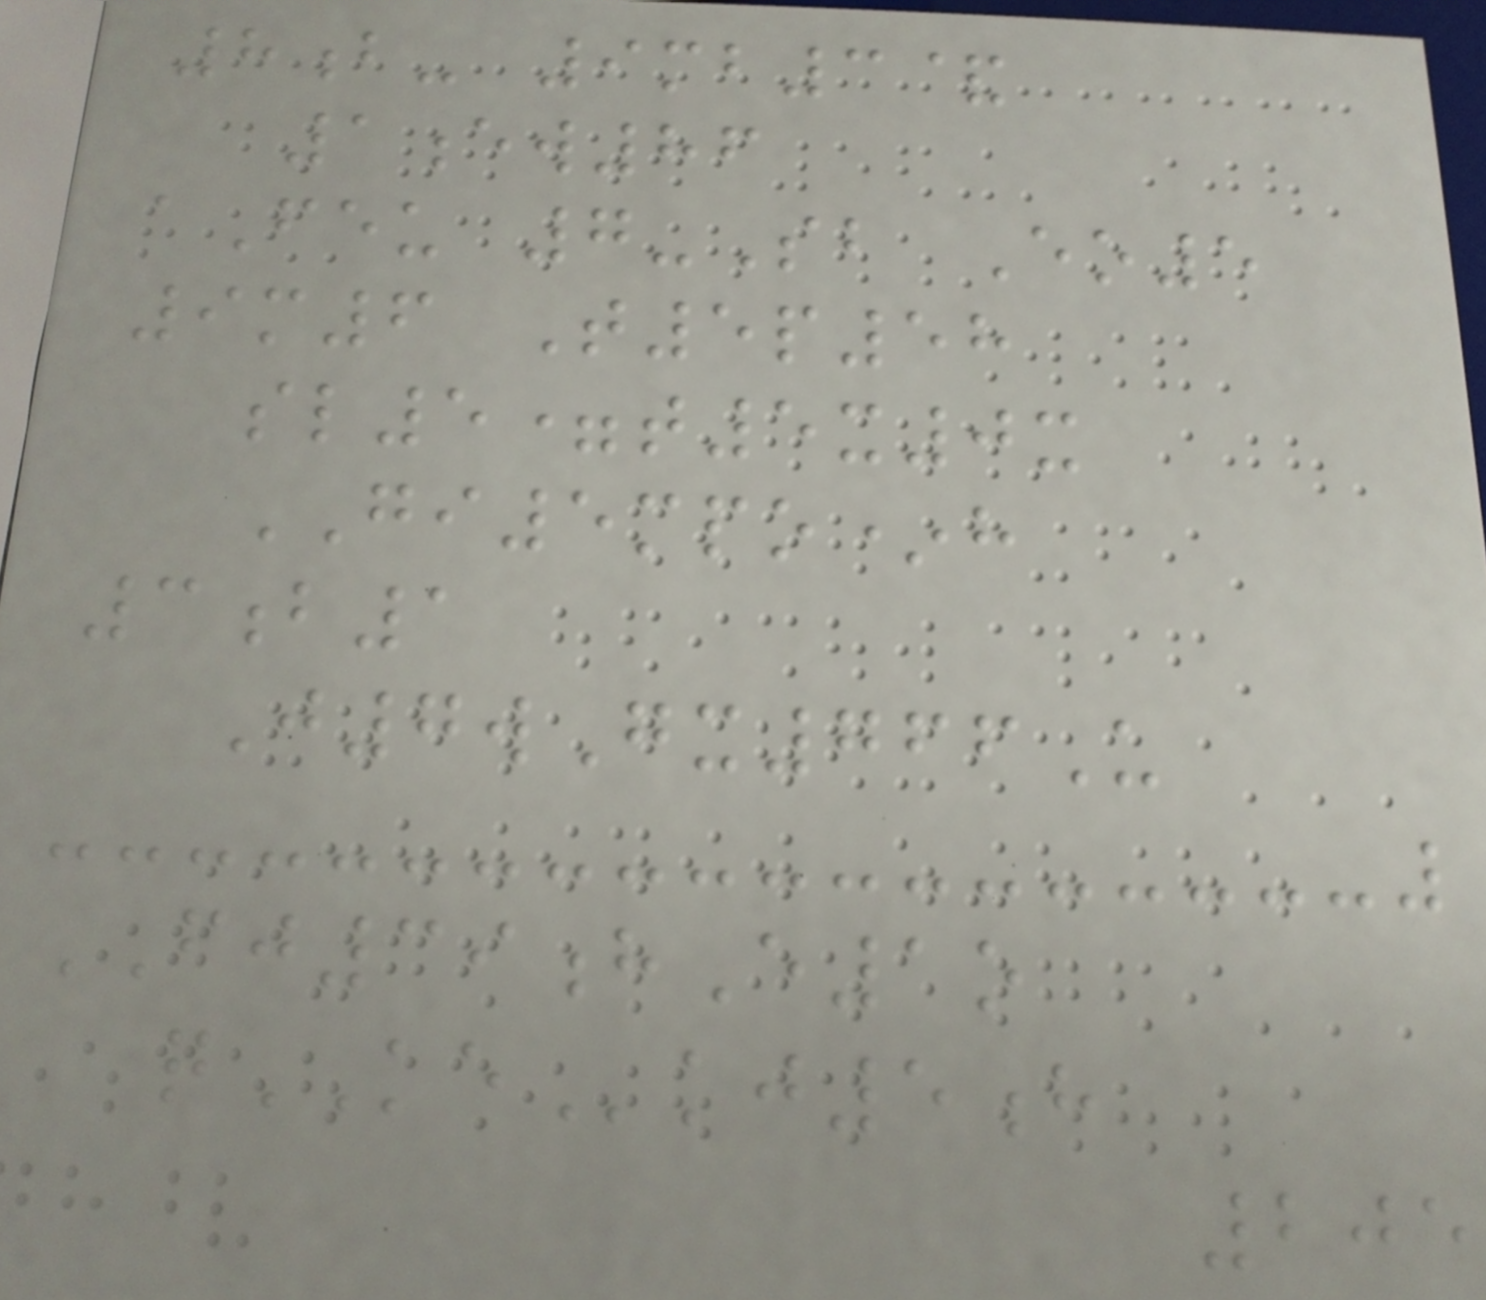8b- 9mb3&
1ew86
aFeu 7-Sb Eo5
9m6 T5p58
sl5=t5x0x
GI5mpo*h
3b1
J7wGx766U
FJ39hE1o
qKEkj5h
205
